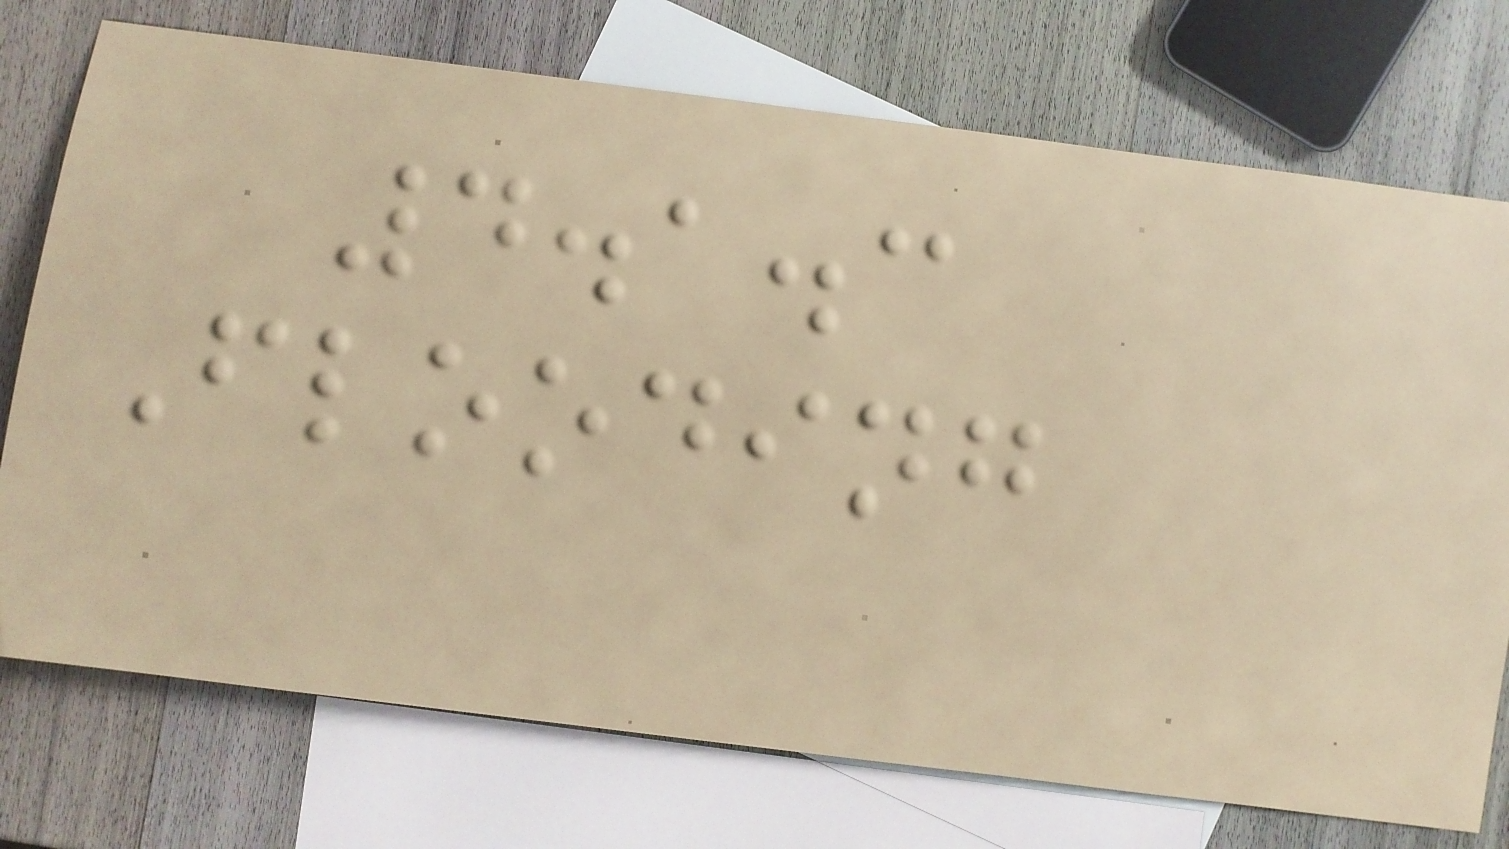4.1.3
Flooding
